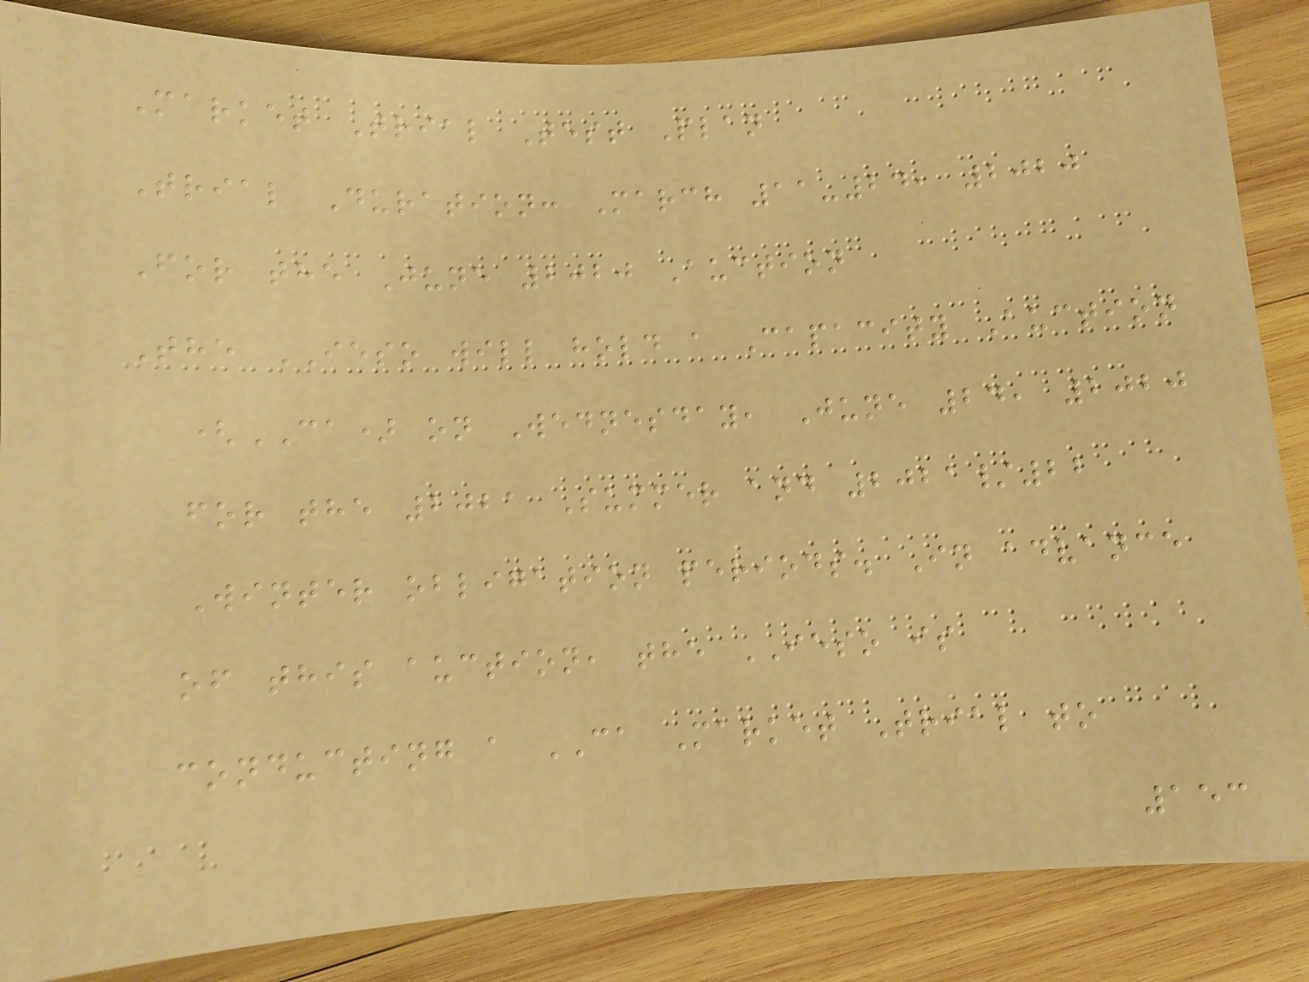Market Trial Test Plan
Trial Duration: March 11-24, 2020
For the June 2020 Auction
The IESO will hold a Capacity Auction
(CA) on Wednesday, June 24, 2020
for the 2021 Summer and 2021/22
Winter obligation periods. In advance
of this auction, the IESO is
conducting a CA Market Trial to
153
